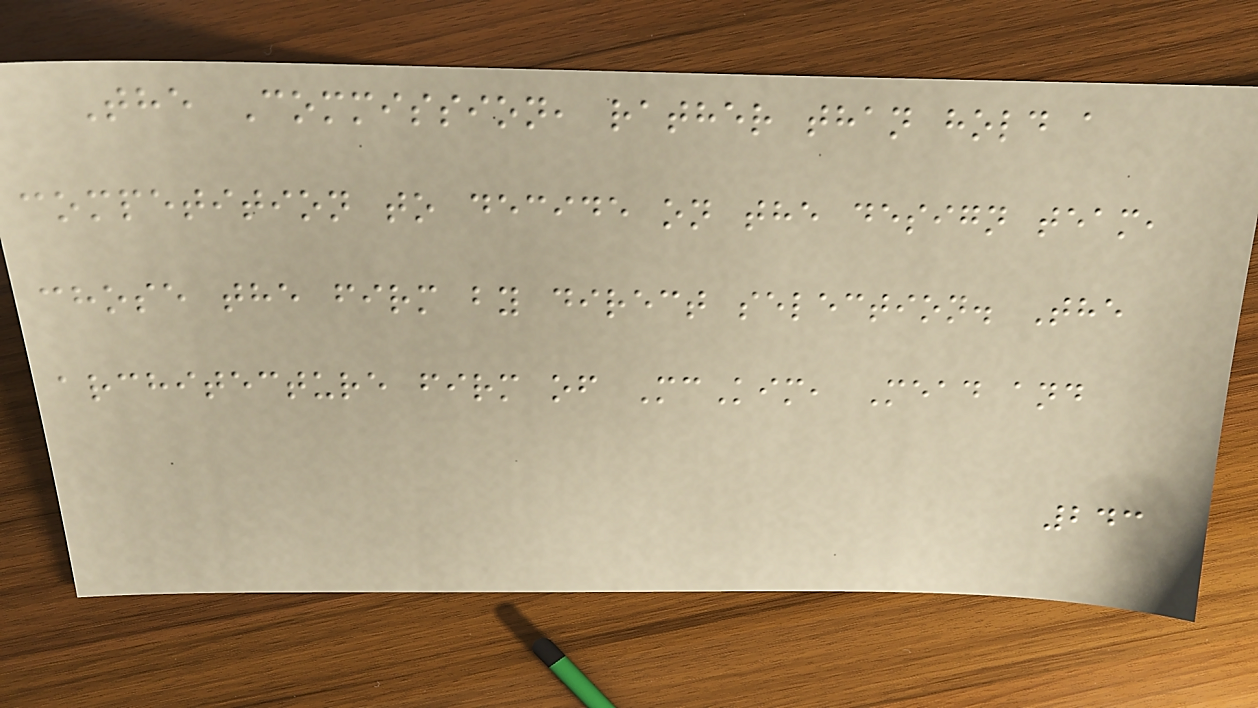The Commission, rather than hold a
competition to decide on the design team,
chose the firm by direct selection. The
architecture firm of McKim, Mead and
243
